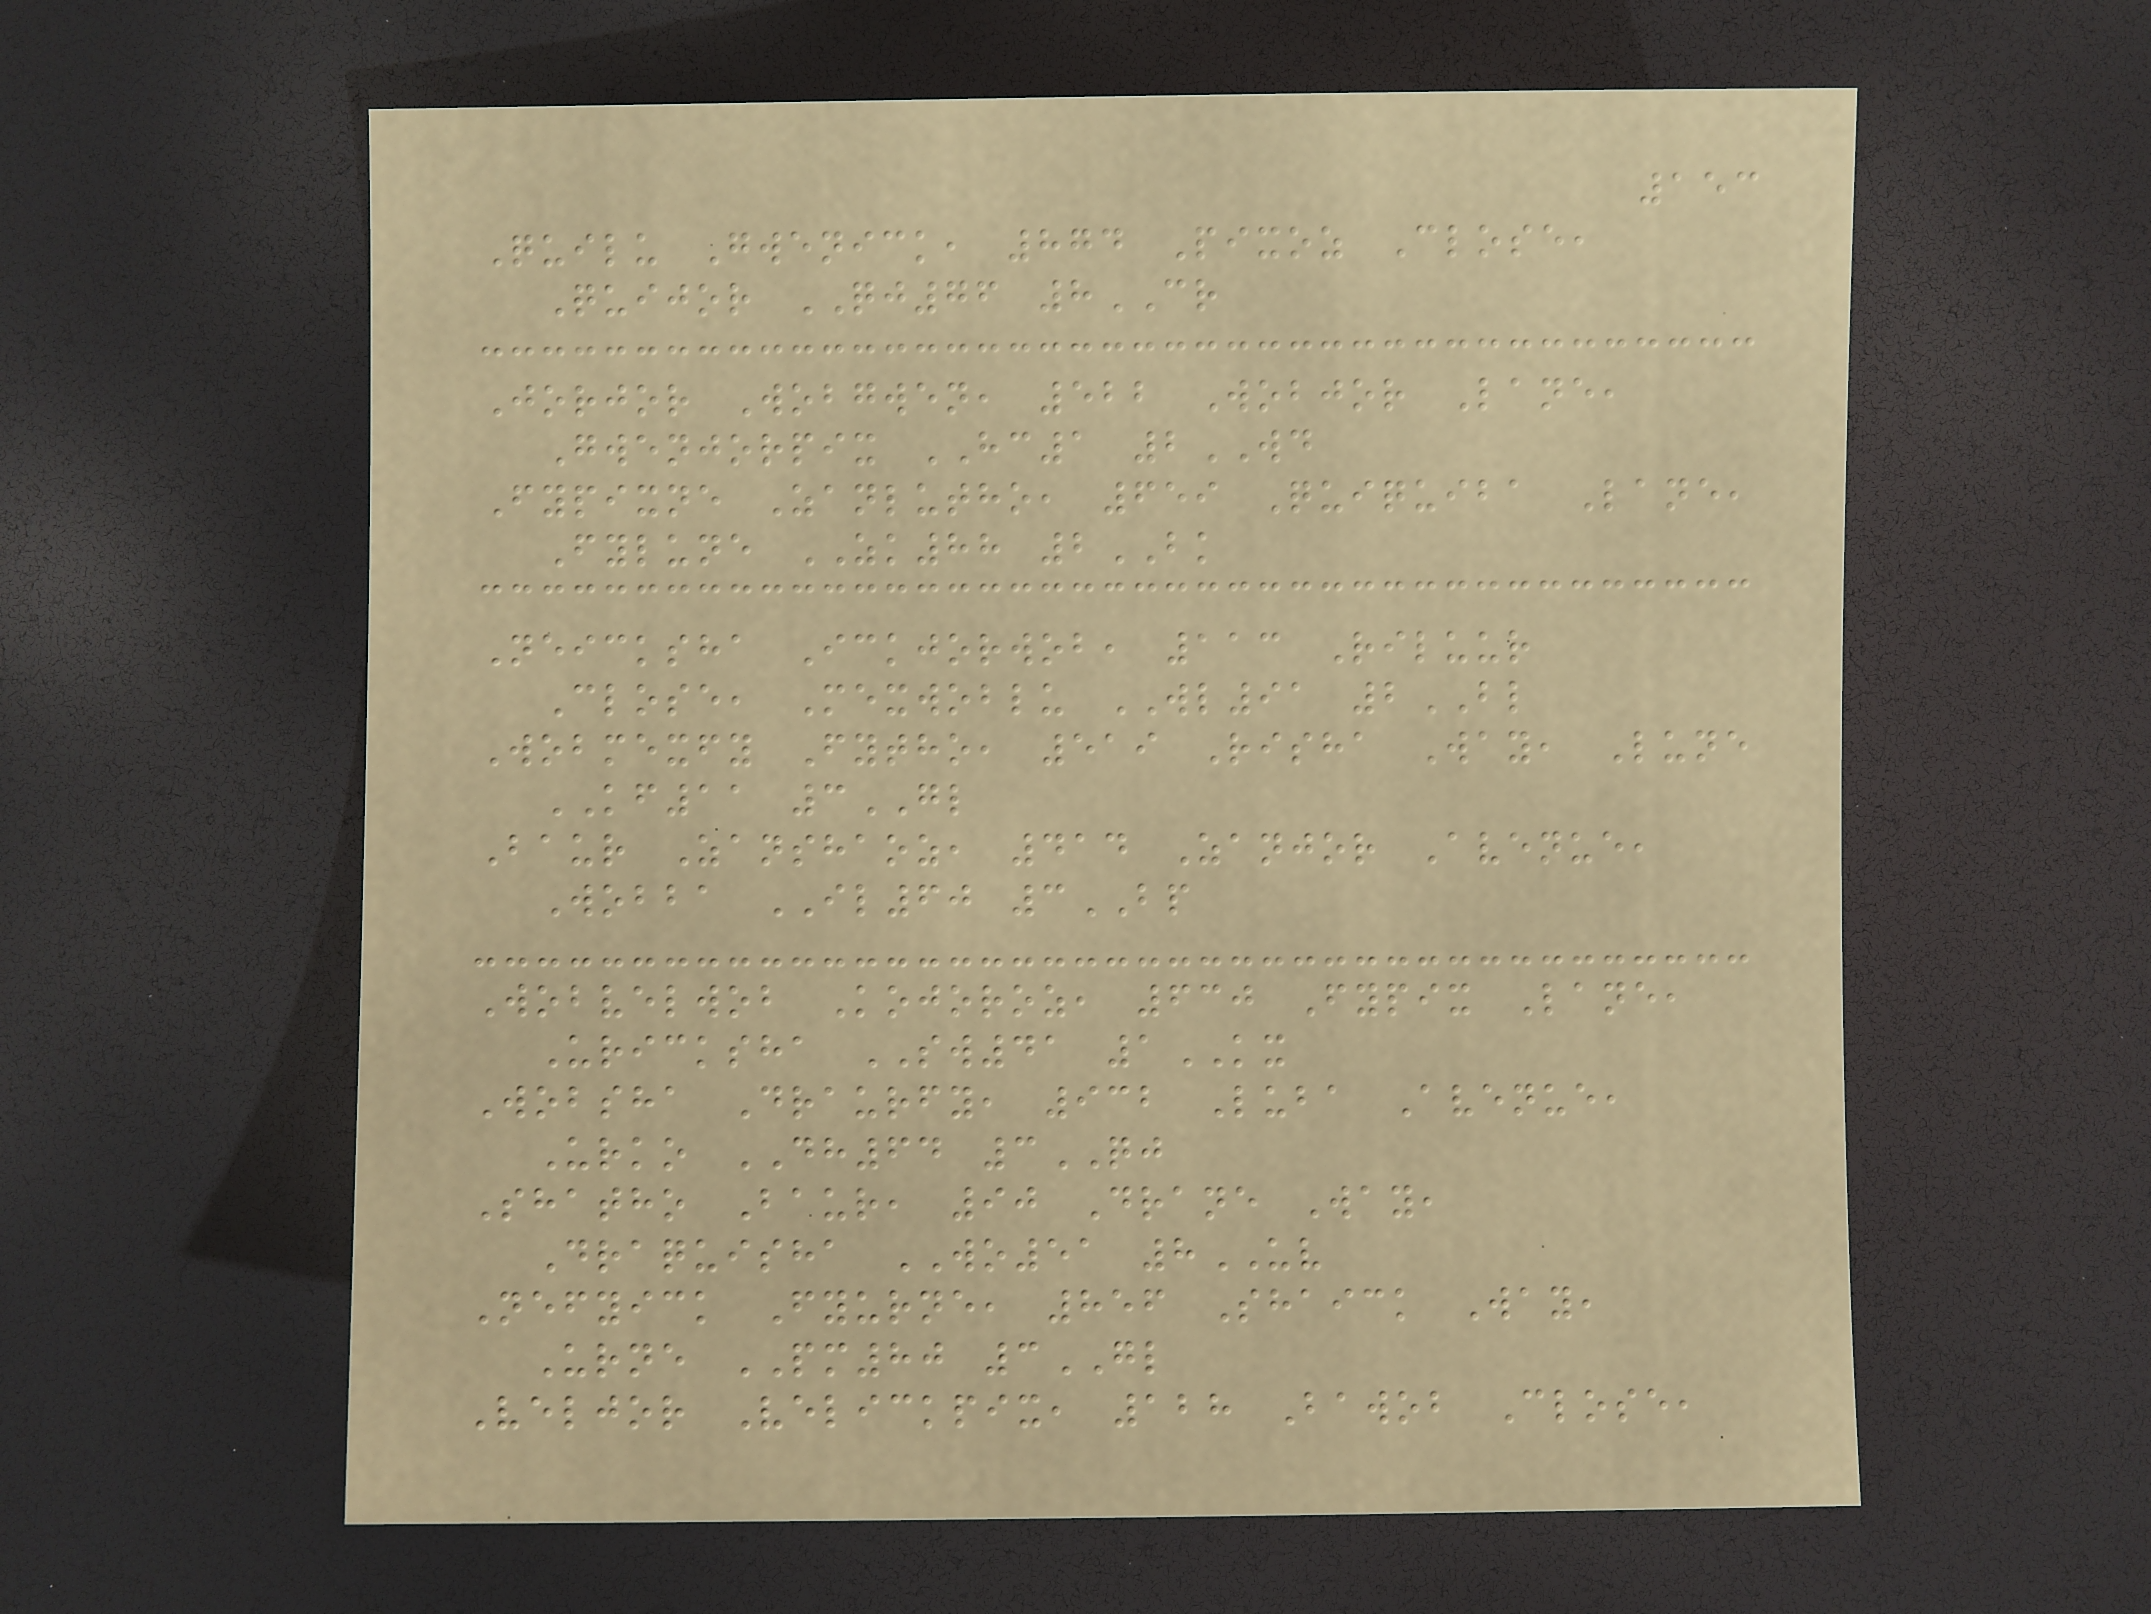153
Quilu Gwenick, 874 Pixoz Close,
Quijor QJ76 8CR
Jorjor Wobgwen, 522 Wobjor Lane,
Gwenjorpix HC1 2WD
Fypixne Zanlutho, 659 Quiquiba Lane,
Fylune ZK88 2BK
Neicksha Ickjorwob, 113 Riluur
Close, Mexwoblu WL91 2BL
Wobmexfy Fytho, 519 Risha Way, Lune
KF11 3GL
Baur Zanshaoz, 414 Zanjor Avenue,
Wobba IL60 3BP
Wobvelwob Kojoroz, 630 Fypix Lane,
Uricksha SW41 1KX
Wobsha Draurfy, 932 Luba Avenue,
Urko DH64 3QJ
Shatho Baur, 90 Drane Way,
Draquisha WO51 8UV
Nefyick Fyurne, 856 Shaick Way,
Urne PM80 3GL
Veljor Velickpix, 128 Bawob Close,
